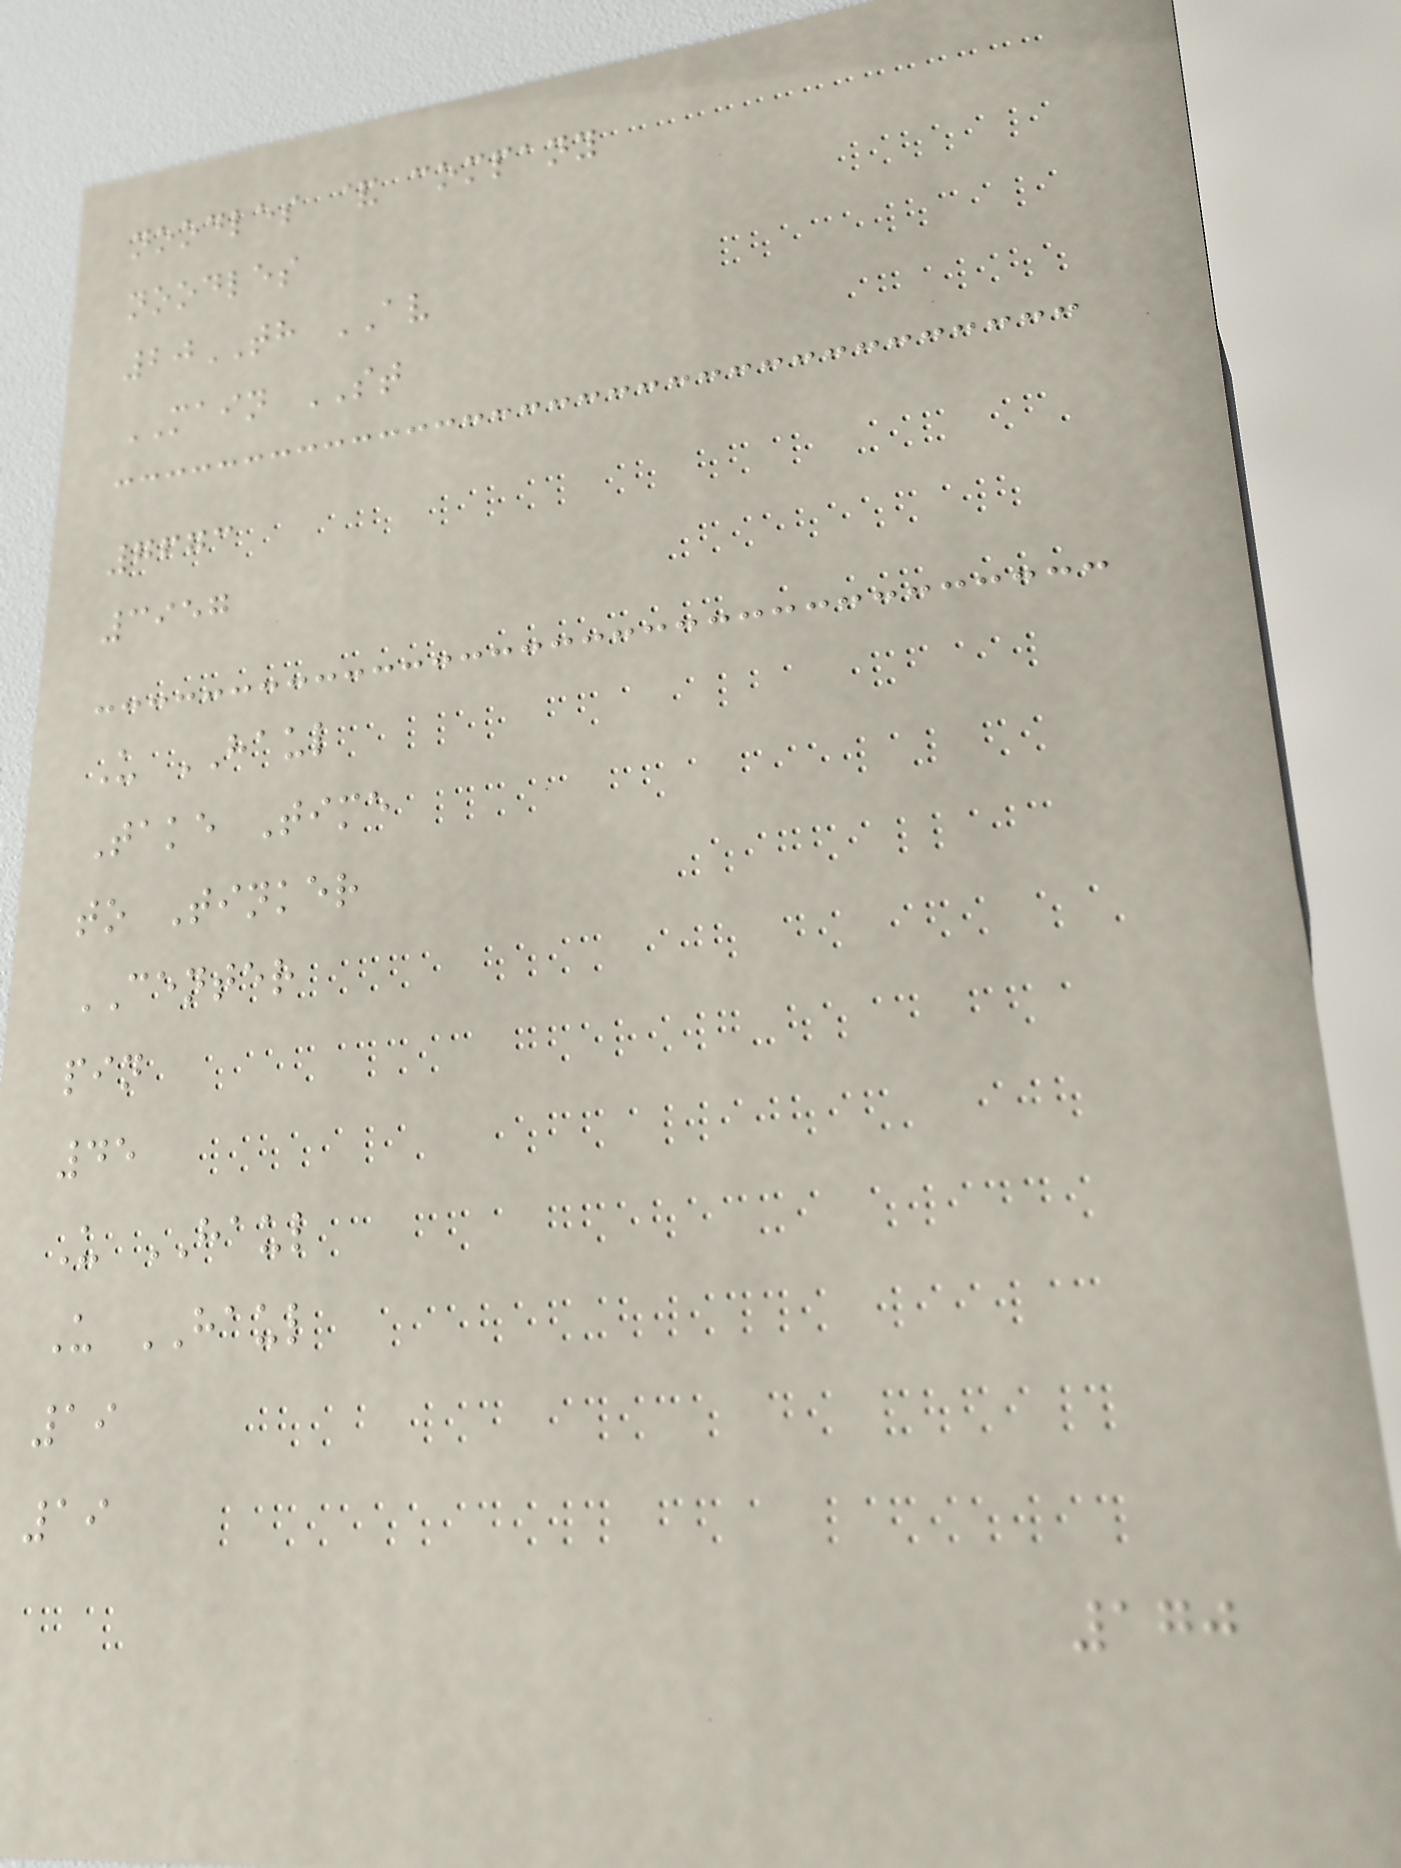noodles & company
noodles
20TH AV
MAIN ST
7673
3957
U HAUL
Take Time
to Tinker
CENTER
pin
45
U HAUL
U HAUL
19
19
170
